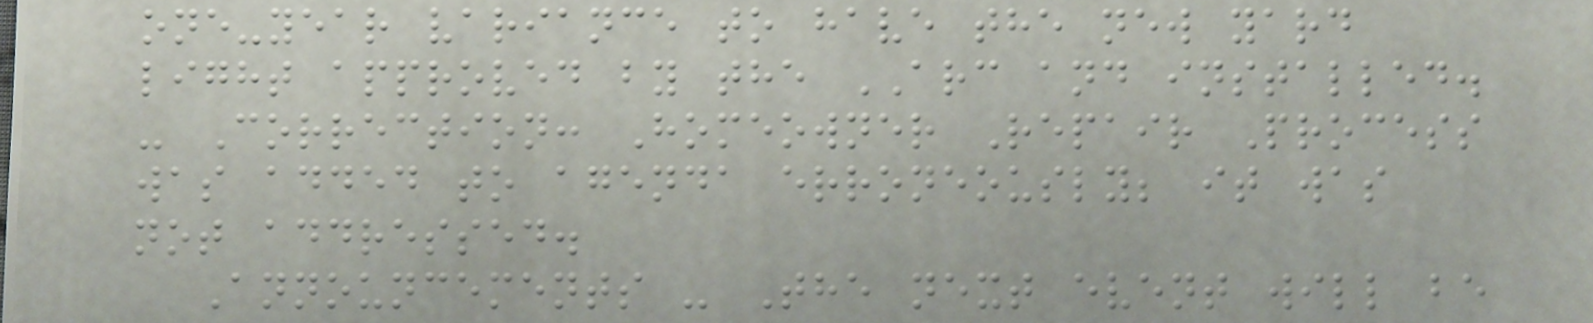one-year variance to have the new yard
light approved by the ARC and installed.
- Correction: Homeowner Repair Process
was added to agenda erroneously; it was
not addressed.
Announcements - The next event will be
